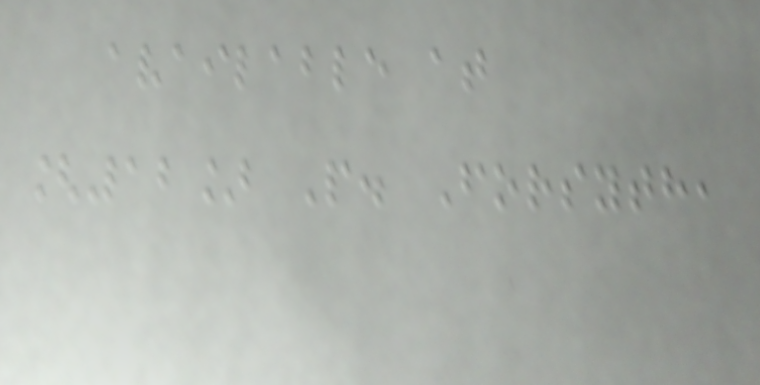available at
[12] P. Forsyth,
